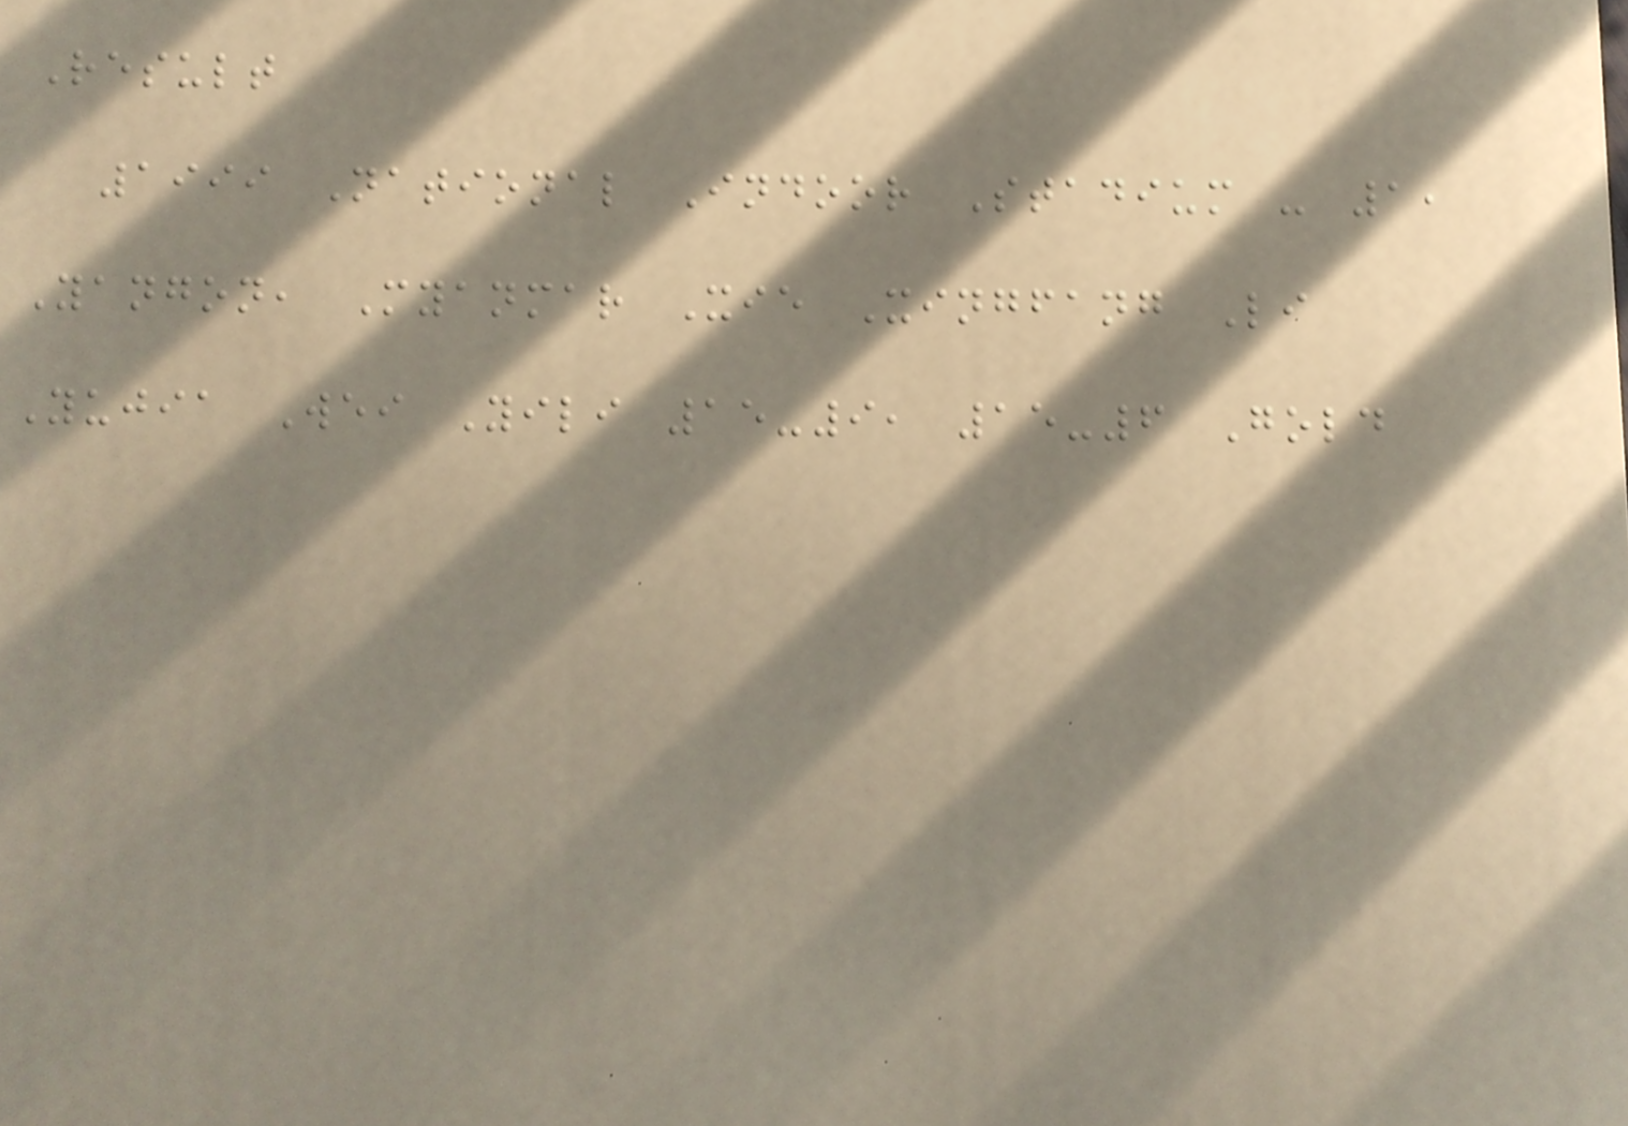Result
1999 National Indoor Stadium - 1,
Yangon, Myanmar Xie Xingfang Li
Yujia Wei Yili 15-9, 15-6 Gold
